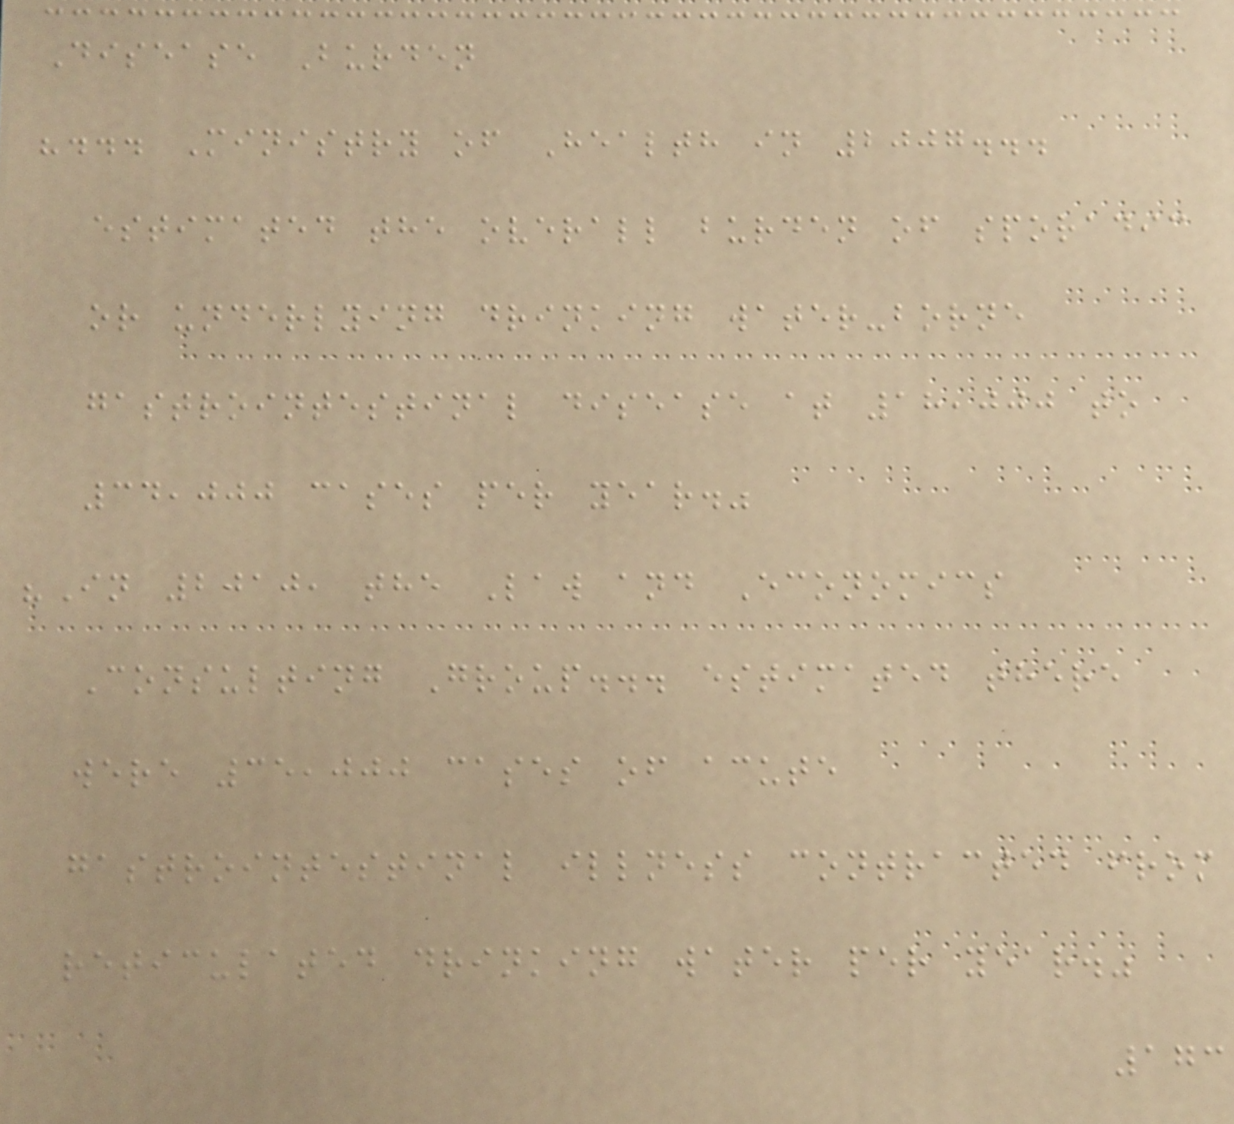Disease Burden
"... Ministry of Health in 2007...
estimated the overall burden of sporadic
or underlying drinking water-borne
gastrointestinal disease at 18,000 to
34,000 cases per year."
"In 2010, the Law and Economics
Consulting Group... estimated there
were 35,000 cases of acute
gastrointestinal illness contracted from
reticulated drinking water per year."
173
